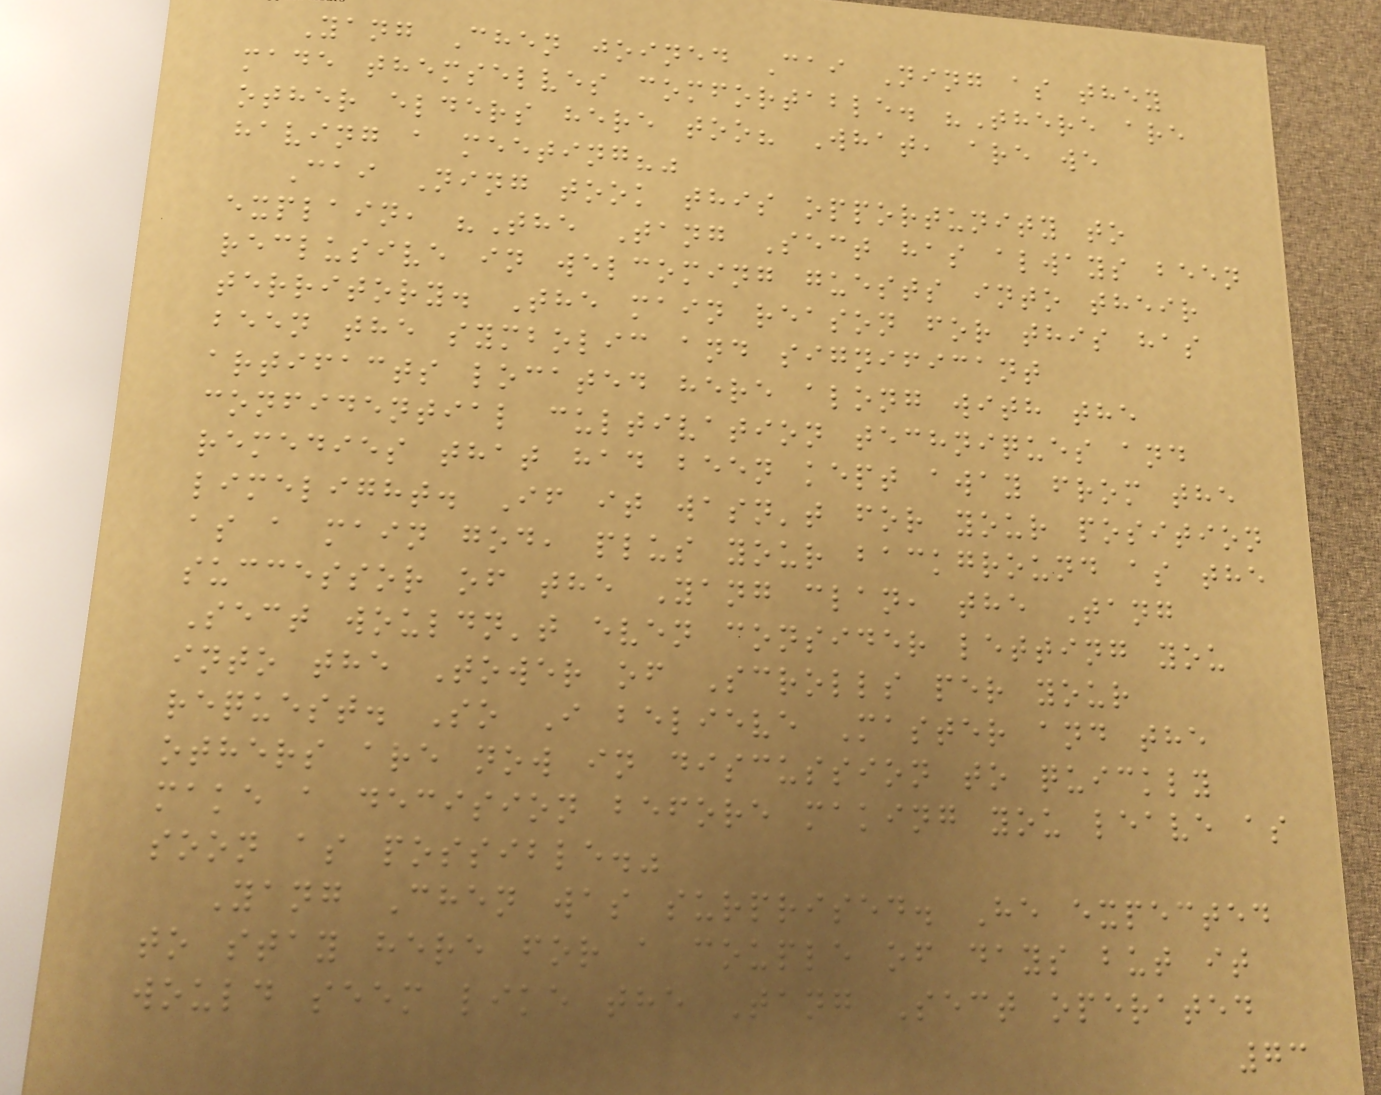Yang Chen joined Cai Ning as they
made themselves comfortable. "There are
other elders here too? What, are we
having a meeting?"
Cai Ning took this opportunity to
explain, "The Tang Sect has always been
reclusive in welcoming guests into their
territory. The main reason for this has
been the symbolic and significant
artifacts located here along with the
confidential cultivation techniques and
remedies that had been kept away from the
limelight. If it wasn't for your position
as a main god, plus your background as the
successor of the Yang clan, the Tang
Sect wouldn't even consider letting you
into the Tower of Scrolls per your
request. So I believe Master and the
others are now in discussion to quickly
make a decision before making you leave as
soon as possible."
Yang Chen was surprised. He expected
to stay here for a couple of days but it
would seem like the Tang Sect operated
73
